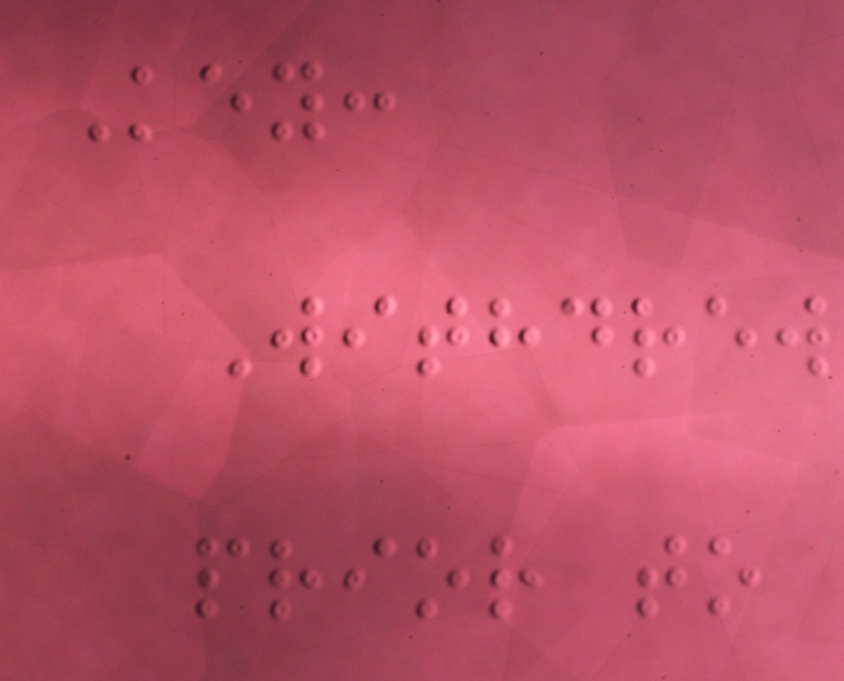Key:
Withdrew
prior to
